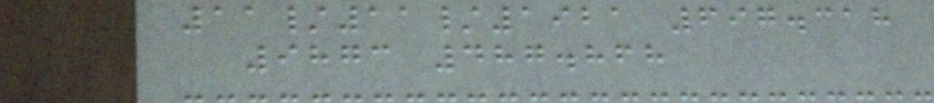11/11/1921 697.318
9873 487.868
